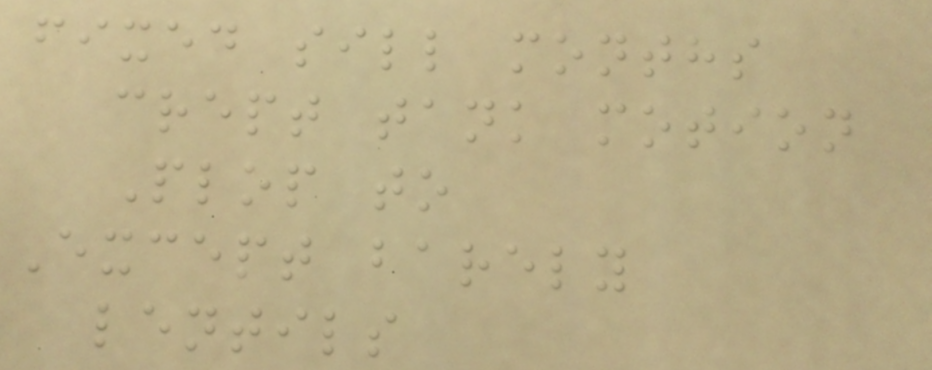fixed sill months
crept tank motion
Plop to
Except barely
lentils
